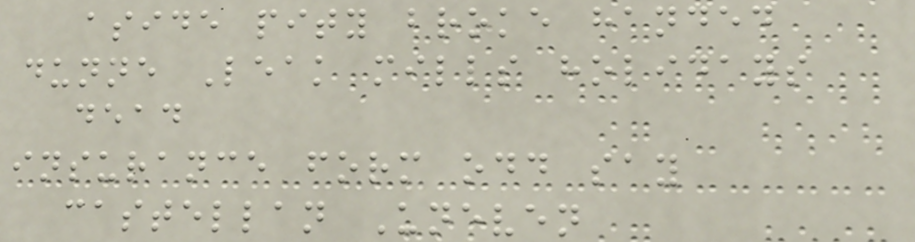aside pity broke handed
dunne Leak mills holidays
dead
insurance form odd say
castellan Uneven
